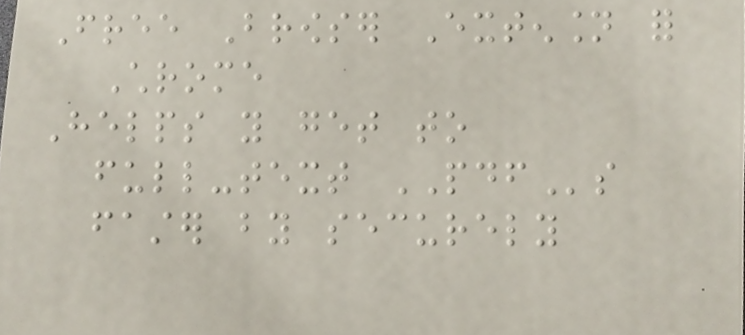Free Browser Extension for
Chrome
Helps you get to
full-text PDFs
faster by securely
